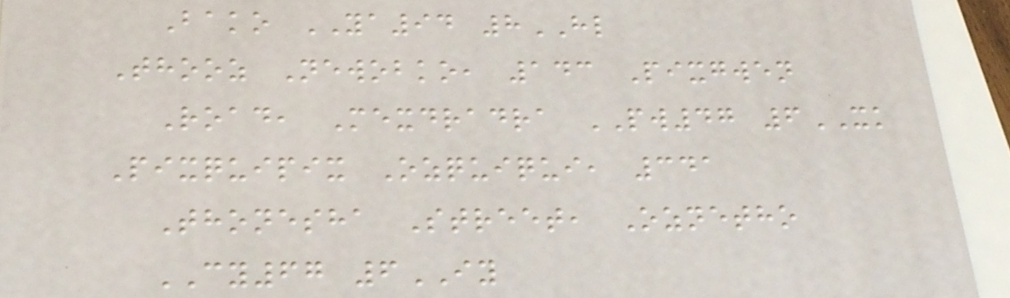Bako YA94 8HL
Thooz Newobko, 143 Pixgwen
Road, Mexdradra PW47 6XK
Pixquipix Ozquiqui, 341
Thonesha Street, Oznetho
CY67 6IY
